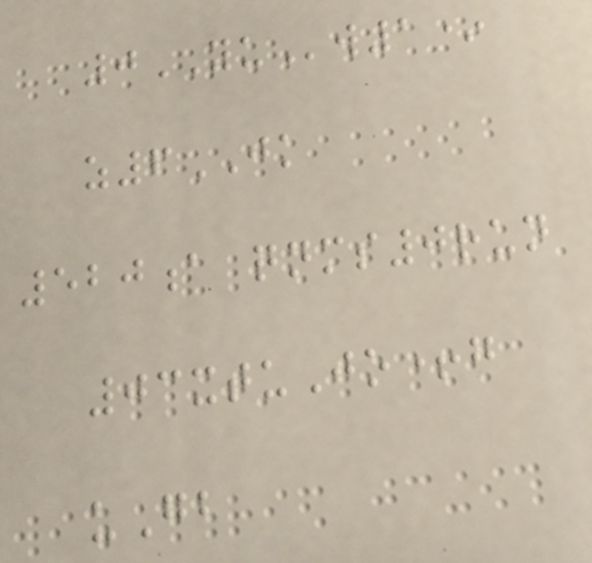0YUw1*
z6JK
520a qnms0run
03xtuJo+g
uGb
